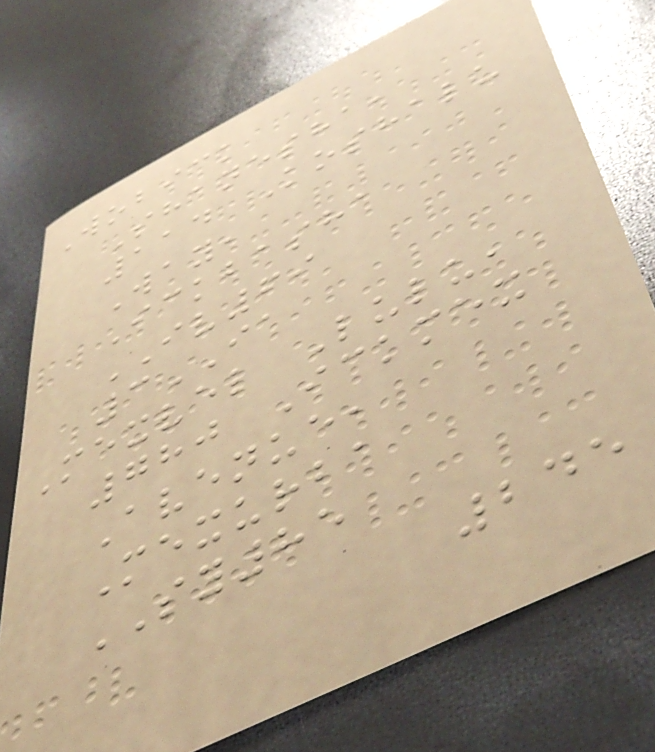Wobick
Shanesha,
114 Koshalu
Way,
Ickbasha
IV69
3IA
Mexvel Lulu,
780 Ickmex
Avenue,
Mexurba
SY85
245
